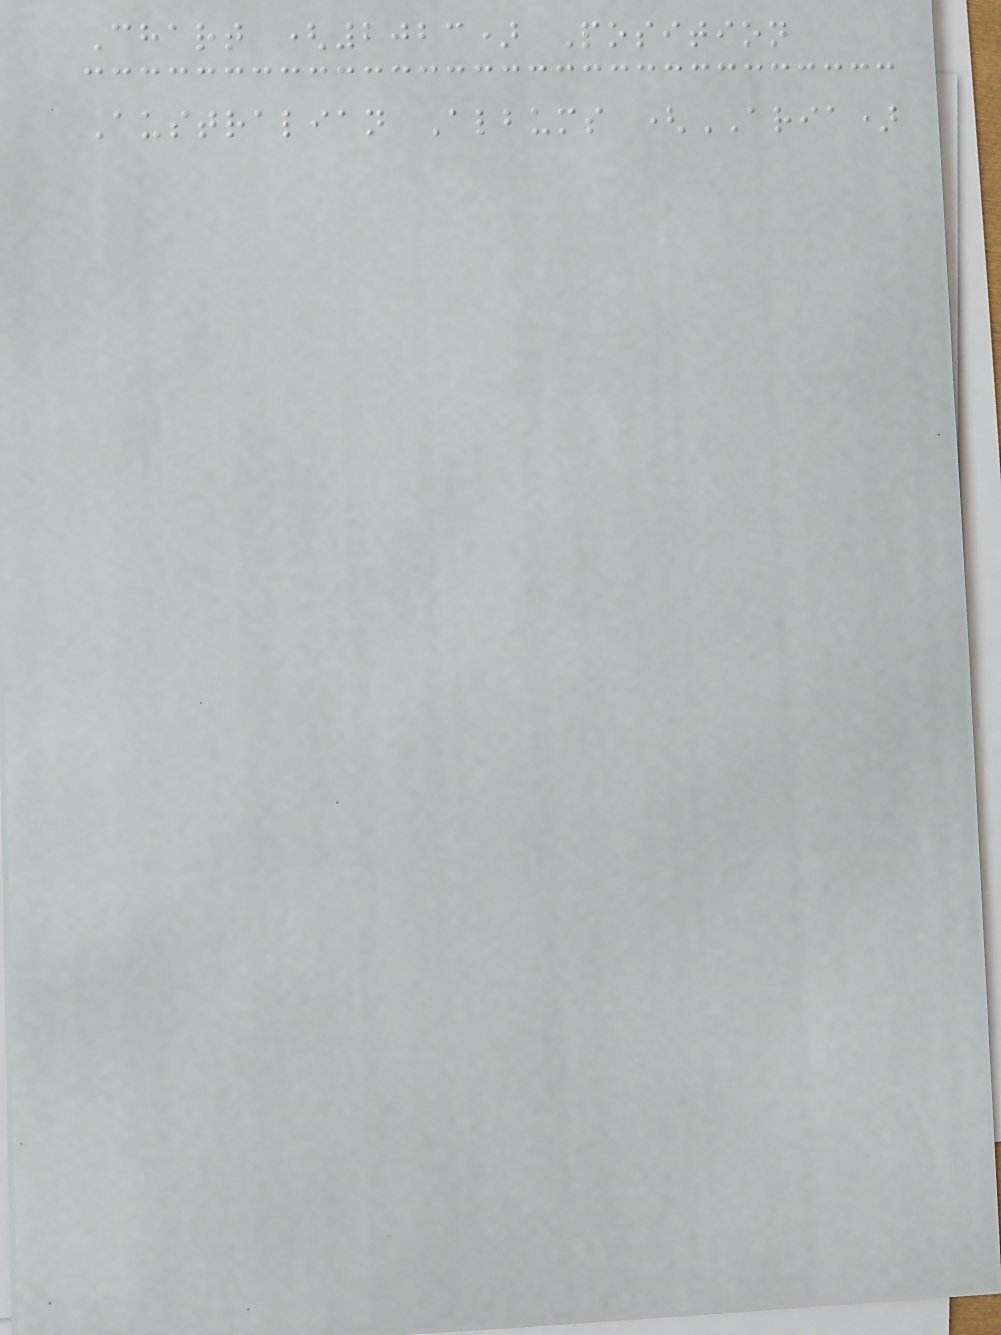Chart (2023) Position
Australian Albums (ARIA)
